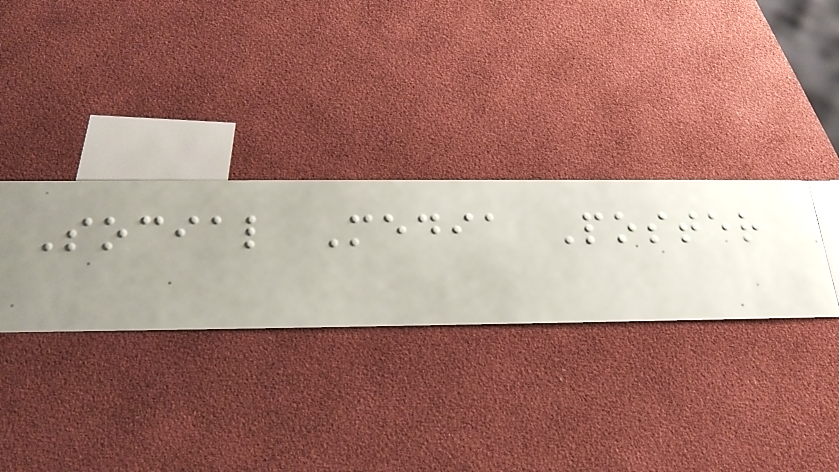Social Media Poster
